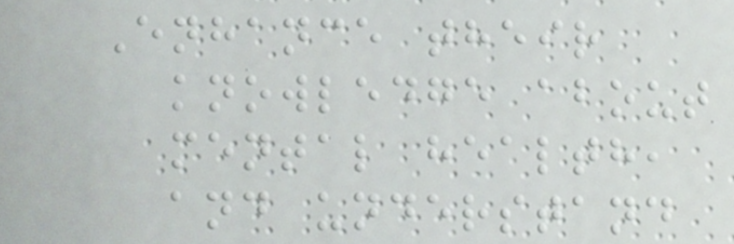Enhance their
knowledge about
mental health,
and understand
